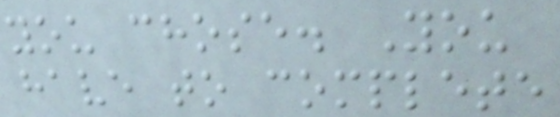you chose. You
have to complete
